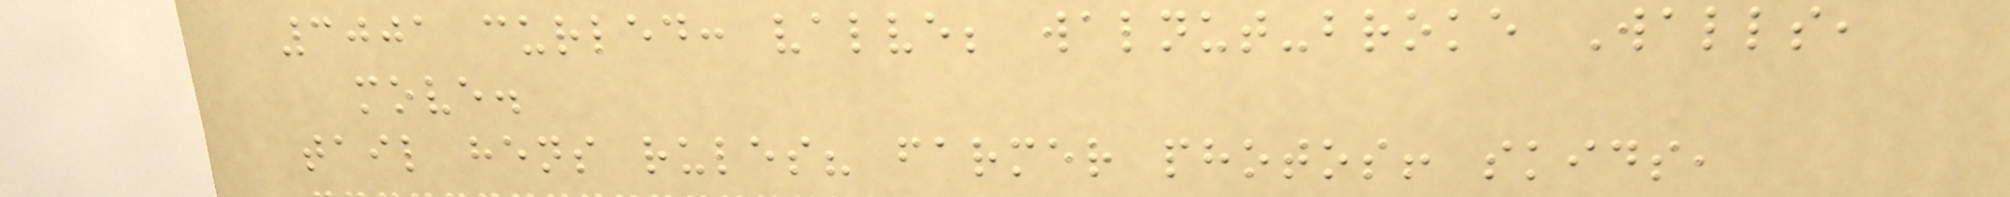3001 curled: valve; walnut-broke Walls,
move.
tail hens rules? farmer photos! skids,
